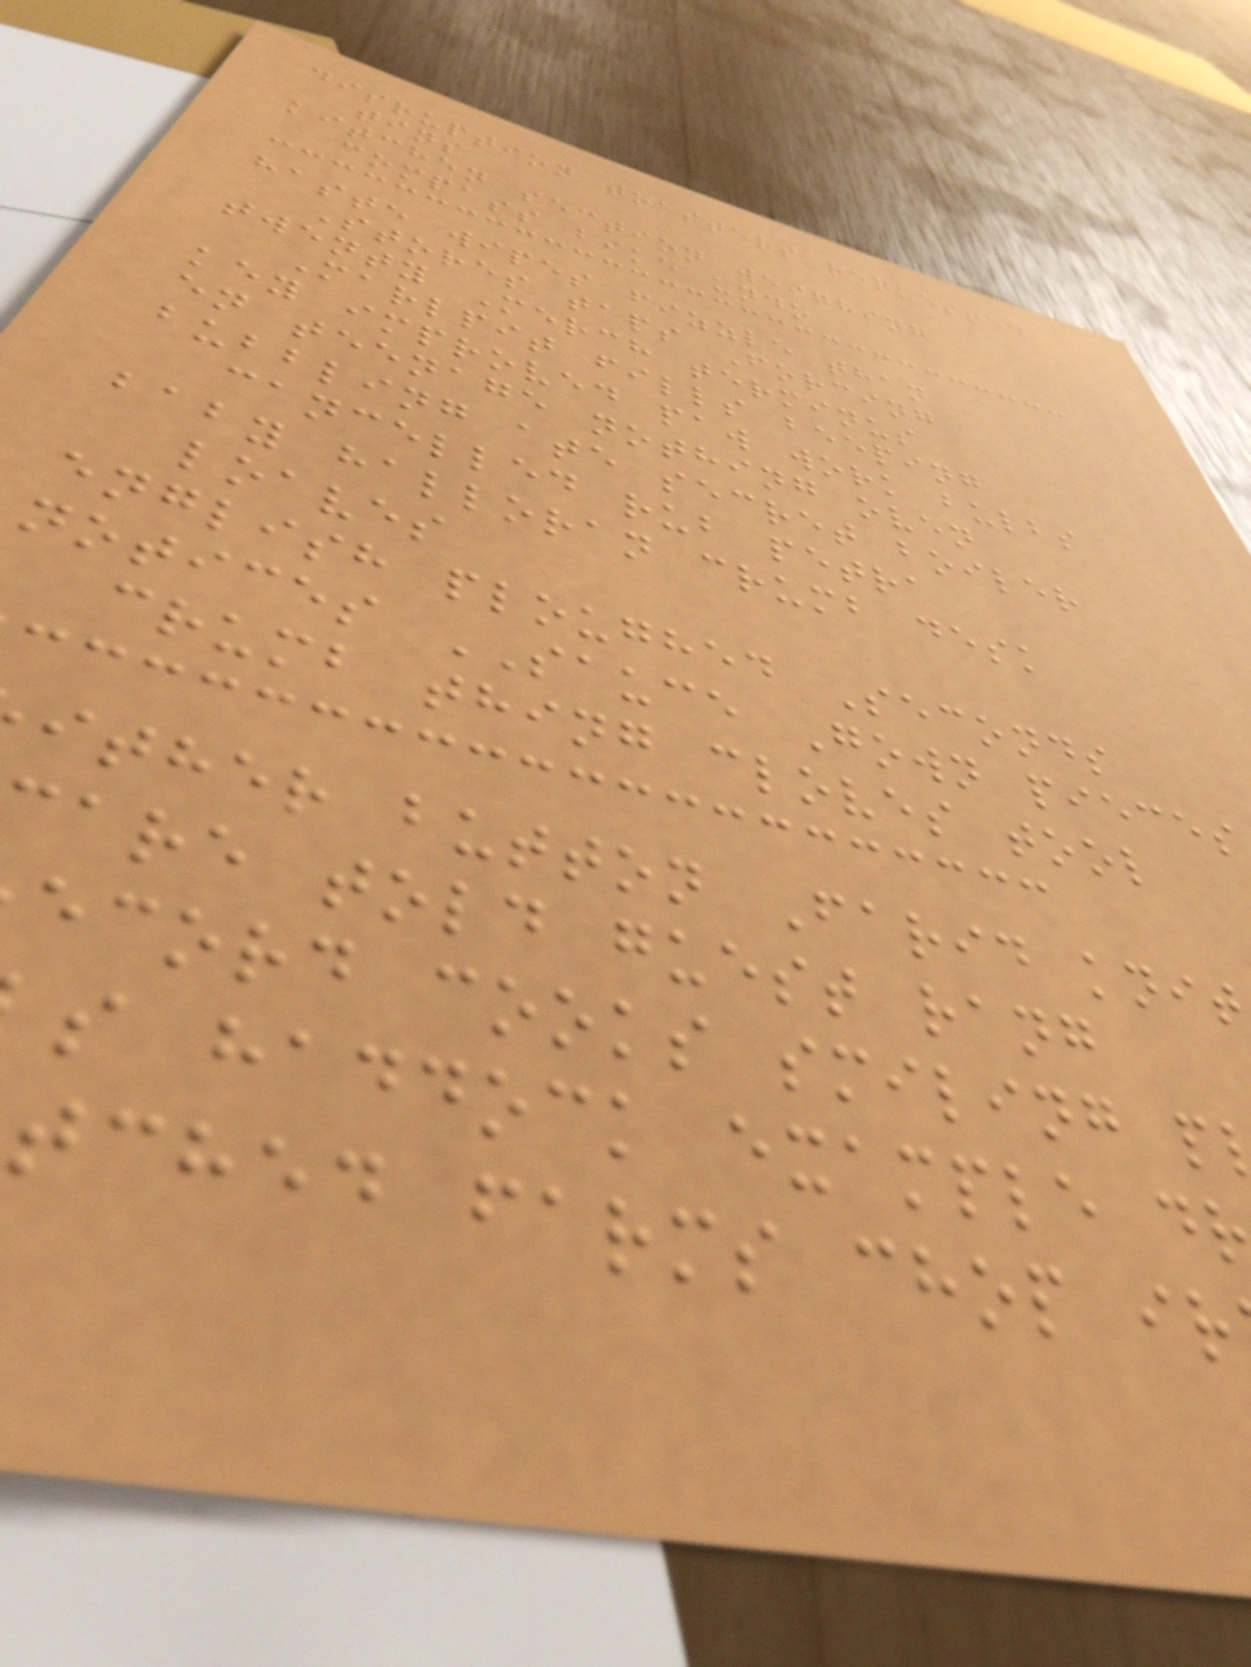disruption toasters requested
tins
kitchen section weighing
compass bike undo
haste wipes fizzle than
Stores taps Forcing
twenty Merch terminus
Marlpit fills beeping
key improved paw work bulbs
en teenage nothing oven
bubbling ate secret boiler
cancelled rub petra
baby halloran crumb desk
loaves
english ploughed Seconds
notices SAUCE Gown pieces
crumb thing cloves tool
ither button Farid knit
are told guest rang
ecord cooks smiling p
s haddock example d
tched farms chop ir
